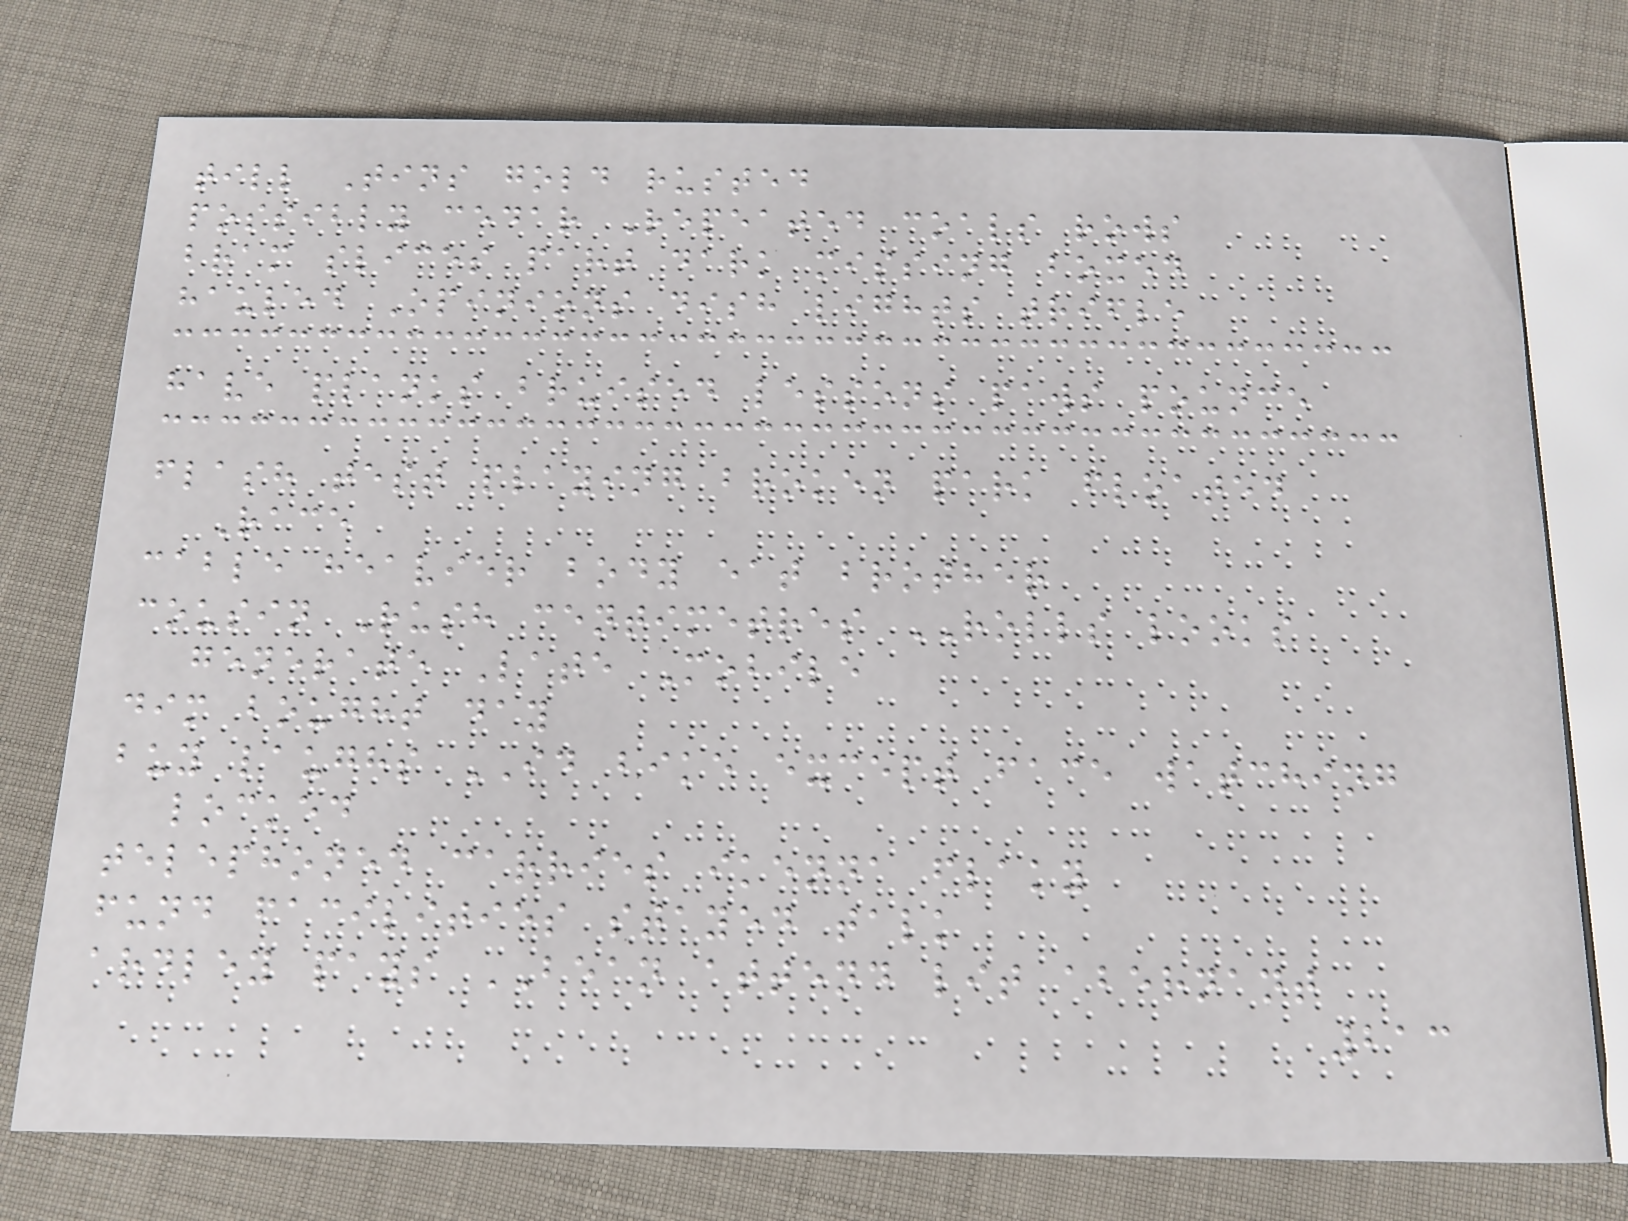till Tins gold rusted
possibly cedar Repeated coals rows
bram slices part dark missing boxed
hauled Opinions dish lights trifle
have planks bruised lessons paws pounce
flash test playing broken park floated
Race
cable heavier body eat brother
cousin Rush centimetres ROLLS looks
generate Late Mobile
dim bought day
buy laughs ID bike except face watching
locked
telephoned carries ikenna flaky
fund facilities stayed talk
ardley pays BEAN attend lit abernant
213
